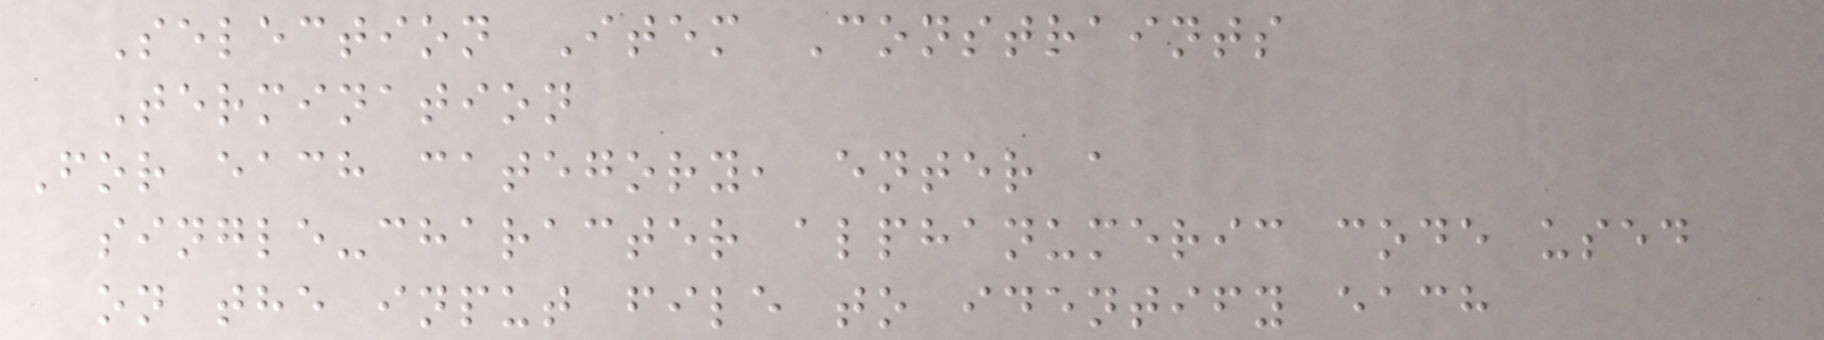Selection Item Constraints
Termination
For each category, enter a
single-character alphanumeric code used
on the input file to identify each
